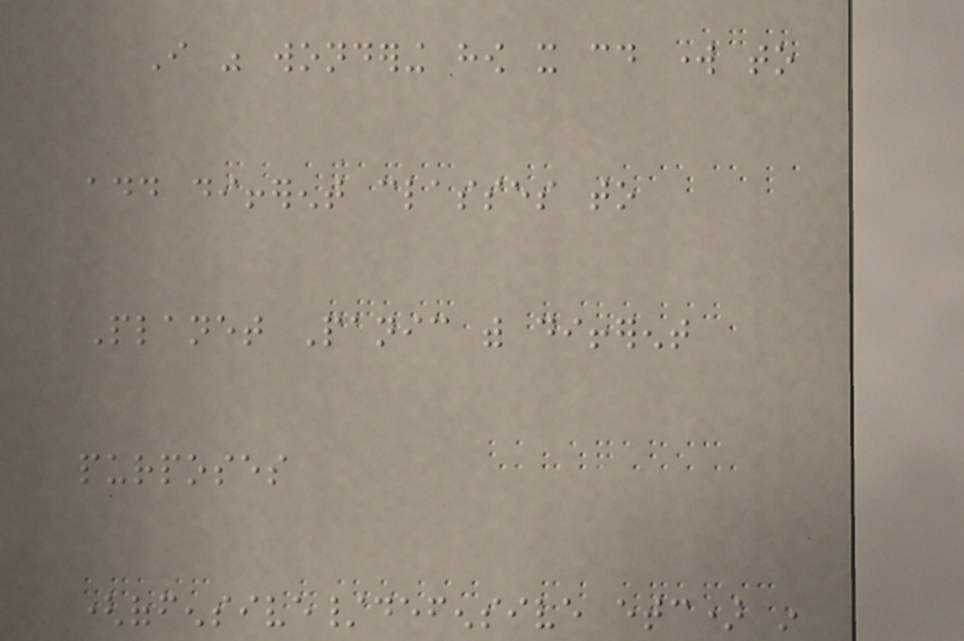I was wondering how it could work to
add different classes to
Planet Panic with different
purposes
(offensive/defensive etc) in
